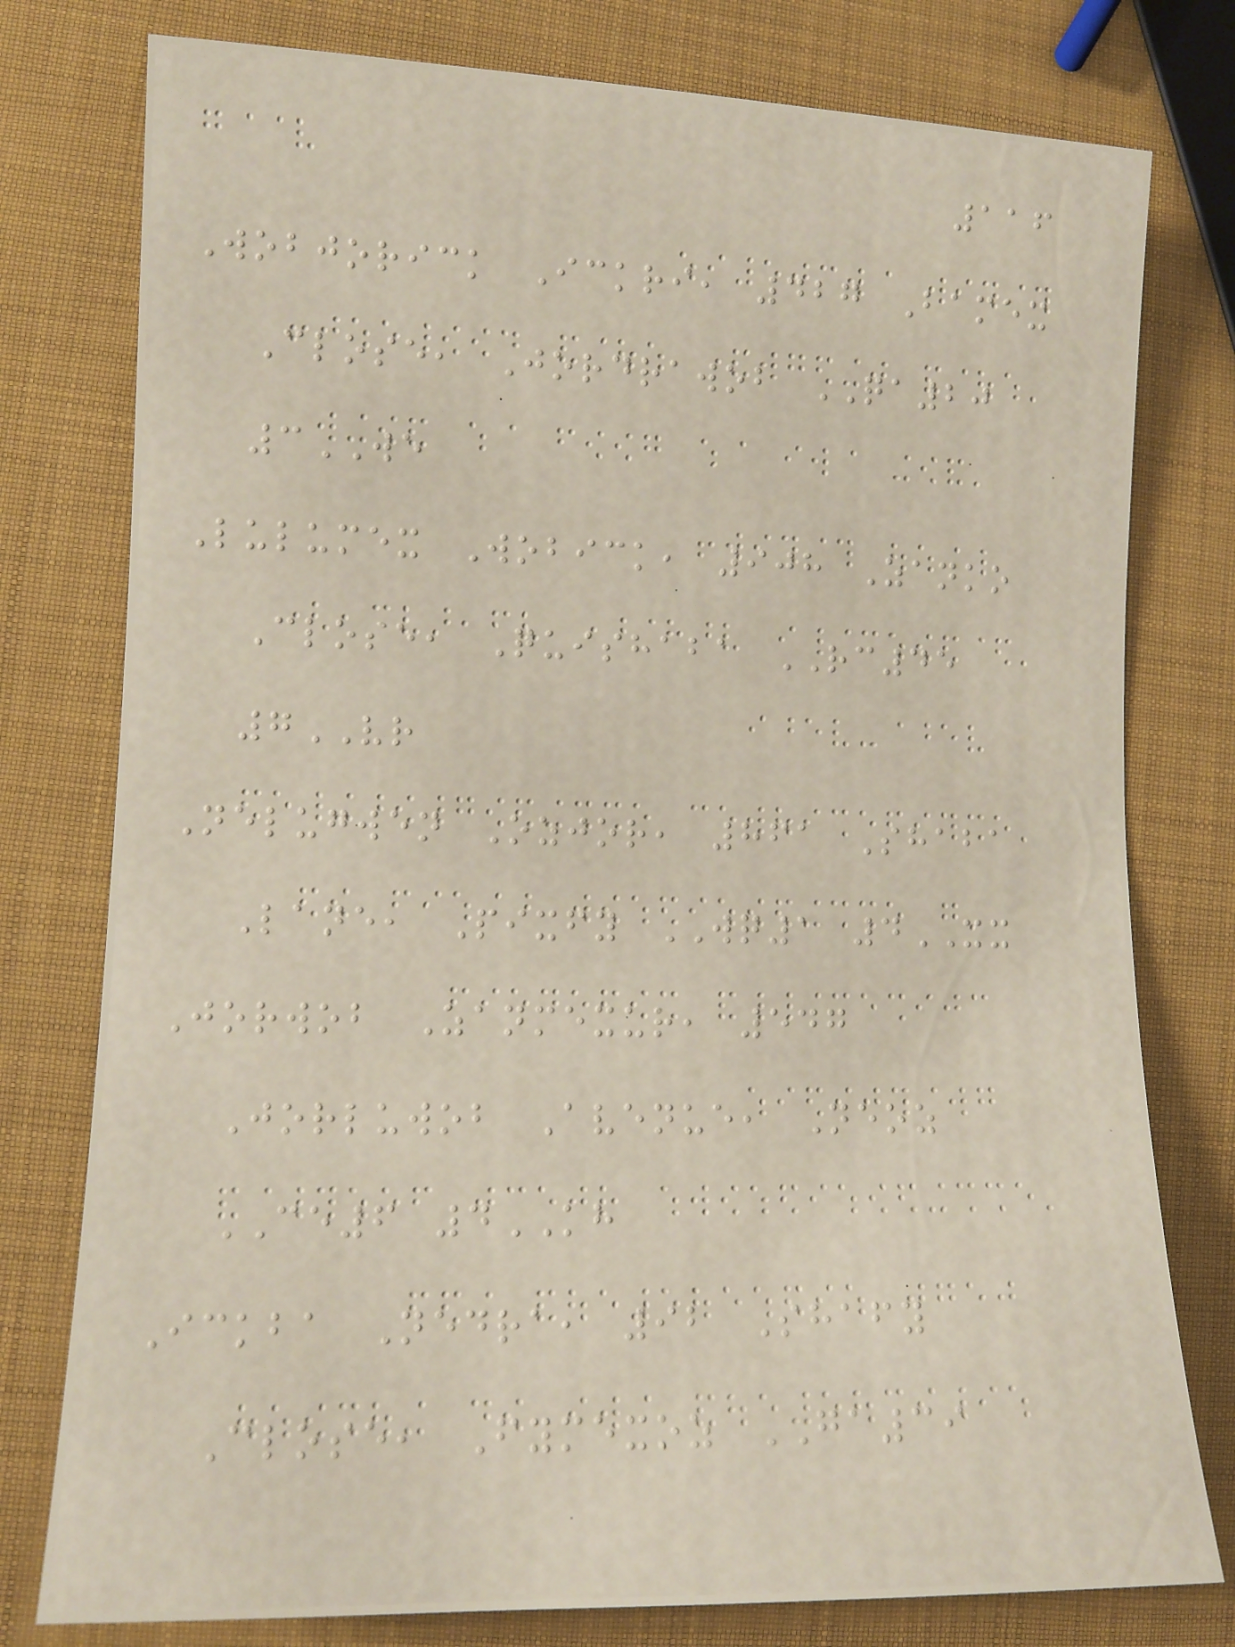116
Wobjorick Ickri, 427 Bamex
Close, Jordrawob QA20
3WE
Lulumex Wobick, 908 Zanko
Close, Quishaba RC45
7VR
Nelugwen Ozjor, 861 Shaba
Lane, Pixfy WQ1 4XX
Jorwob Zanmexur, 547
Jorluwob Avenue, Neoz
CE6 4KH
Ickba Nedra, 92 Shafy
Close, Fymexoz GA39
